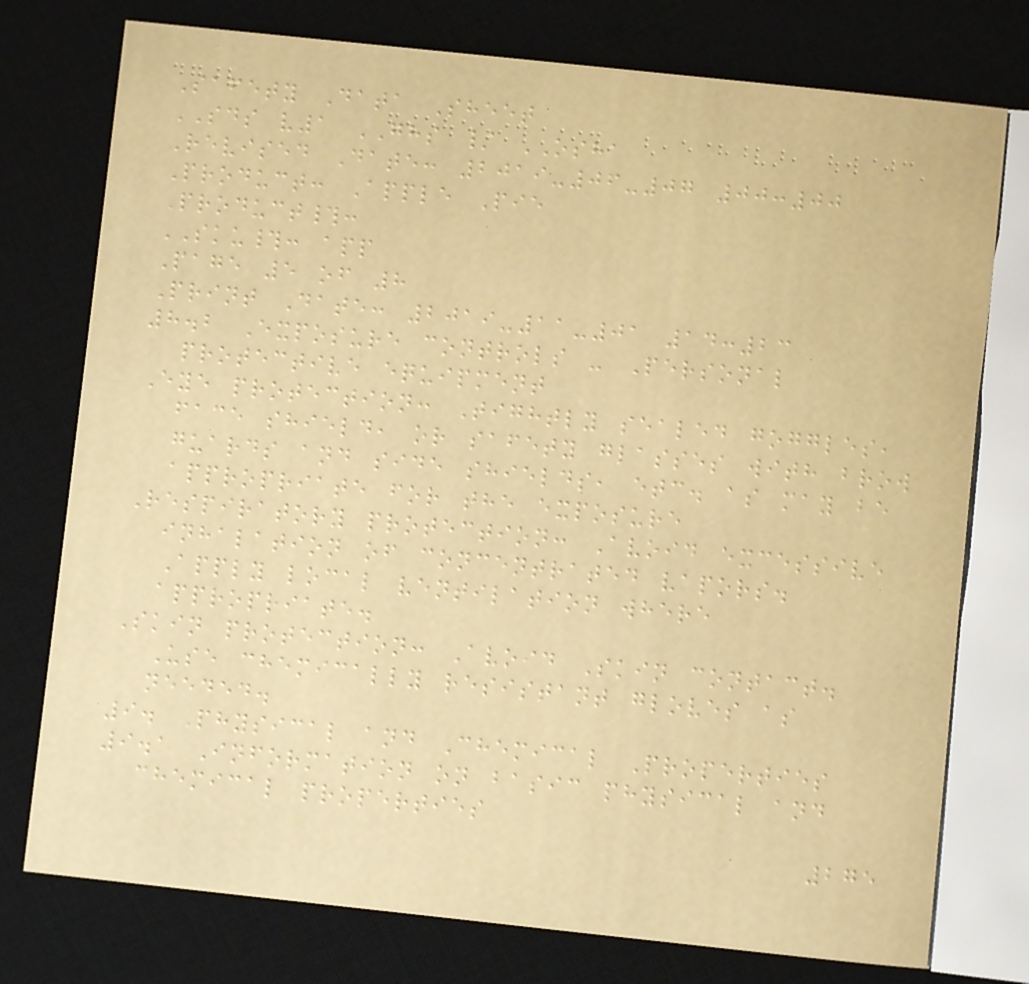Safety Data Sheet
SDS v1 GHS / OSHA
Revised Date: 2019-06-07 00:00
Product: Apple Pie
Product#:
SKU#: app
Page 5 of 8
Print Date: 2019-11-01 14:23
8.2 Exposure controls - Personal
protective equipment
Eye protection: Tightly sealed goggles,
face shield, or safety glasses with brow
guards and side shields, etc. as may be
appropriate for the exposure
Respiratory protection: Avoid excessive
inhalation of concentrated vapors.
Apply local ventilation where
appropriate.
Skin protection: Avoid Skin contact.
Use chemically resistant gloves as
needed.
9. Physical and Chemical Properties
9.1 Information on basic physical and
chemical properties
275
